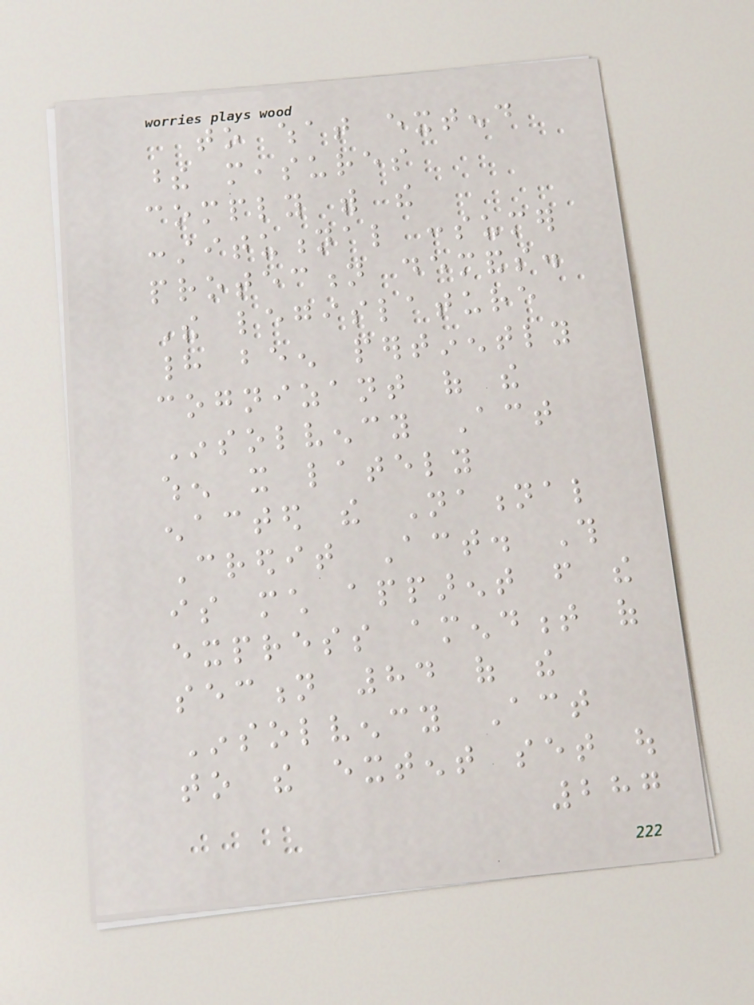to what extend
these measures
comply with the
constitutional consumer
protection demands.
The legislature
had been pertinently
cognizant of the
Insolvency Act
when it lately
enacted the National
Credit Act. This
is much apparent from the
express amendment of
section 84 of the
Insolvency Act
to the extent set out
287
